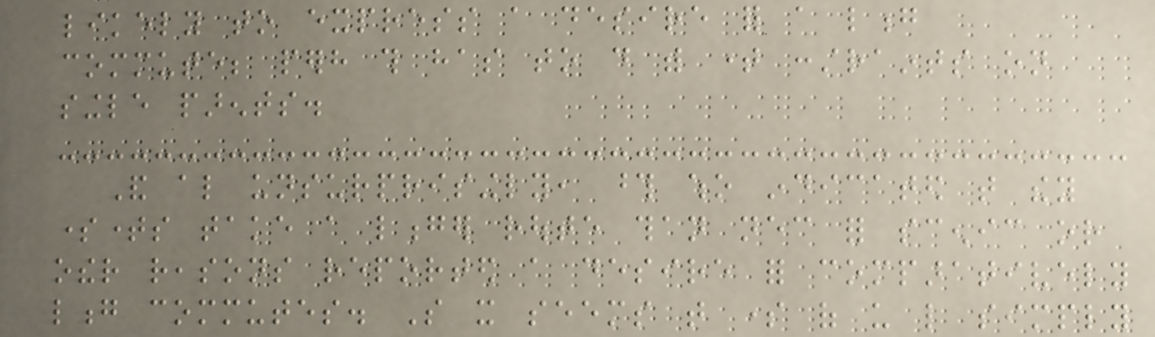likely to express a desire for a long
commute; perhaps this has to do with time constraints on
single parents.
And also unsurprisingly, those who indicated that they
sometimes take a longer route than necessary for scenic or
other reasons reported a desire for comparatively
long commutes. So it seems that some of us like simply
